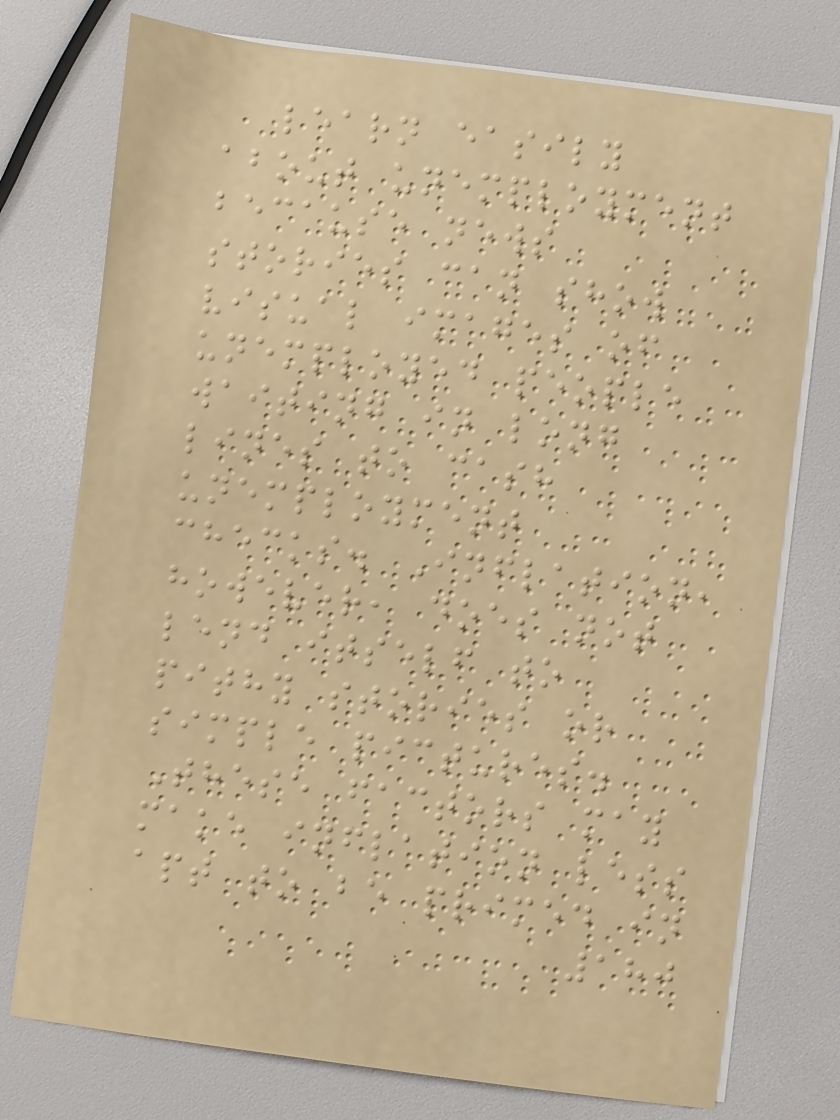learn easily
about unemployment
because news
stories can show
visual images of
unemployed people
waiting in long
lines to cash
unemployment
checks. Inflation,
however, does not
lend itself to
pithy stories or
simple pictures.
These factors may
make inflation less
apt to be primed in
180
